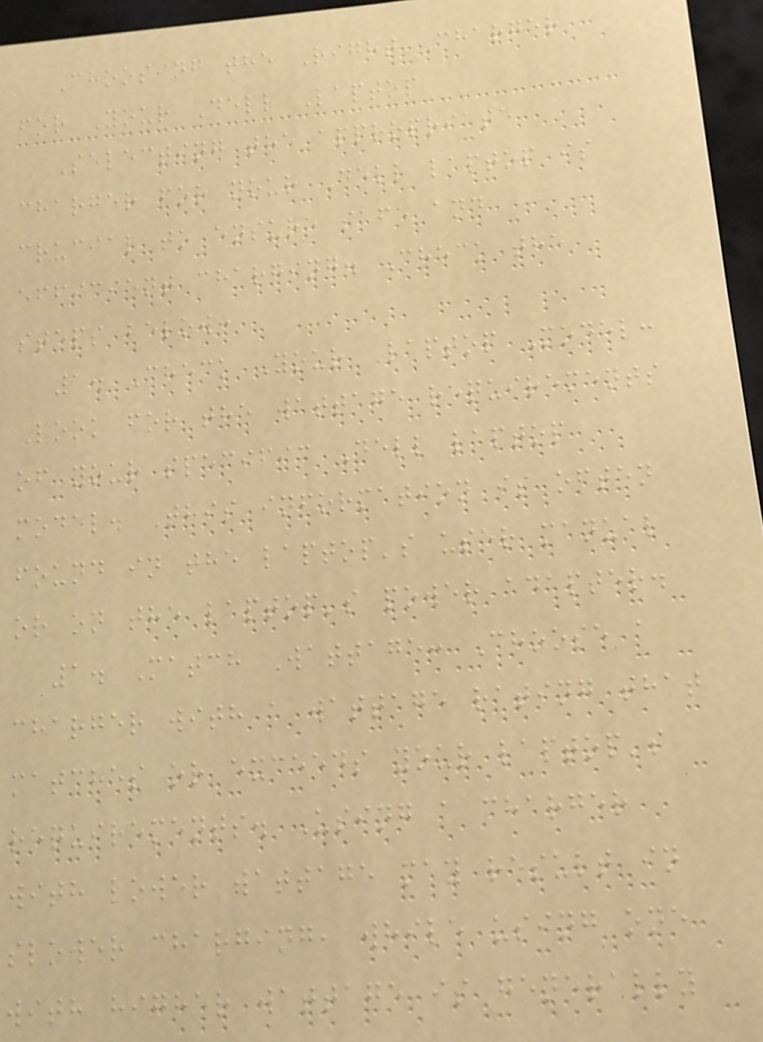Choosing the Right Charger
for Your Dell Laptop
Selecting the appropriate
charger for your Dell laptop is
crucial to ensure safe and
efficient charging. Check the
steps below:
1. Check Your Laptop Model:
Look for the wattage requirements
of your specific Dell laptop
model. This information is often
found in the laptop's user manual
or on the laptop's power adapter.
1. Match Wattage: Choose a
charger with a wattage rating that
matches or exceeds your laptop's
requirements. Using a charger
with lower wattage may result in
slower charging, while using one
with higher wattage is generally
